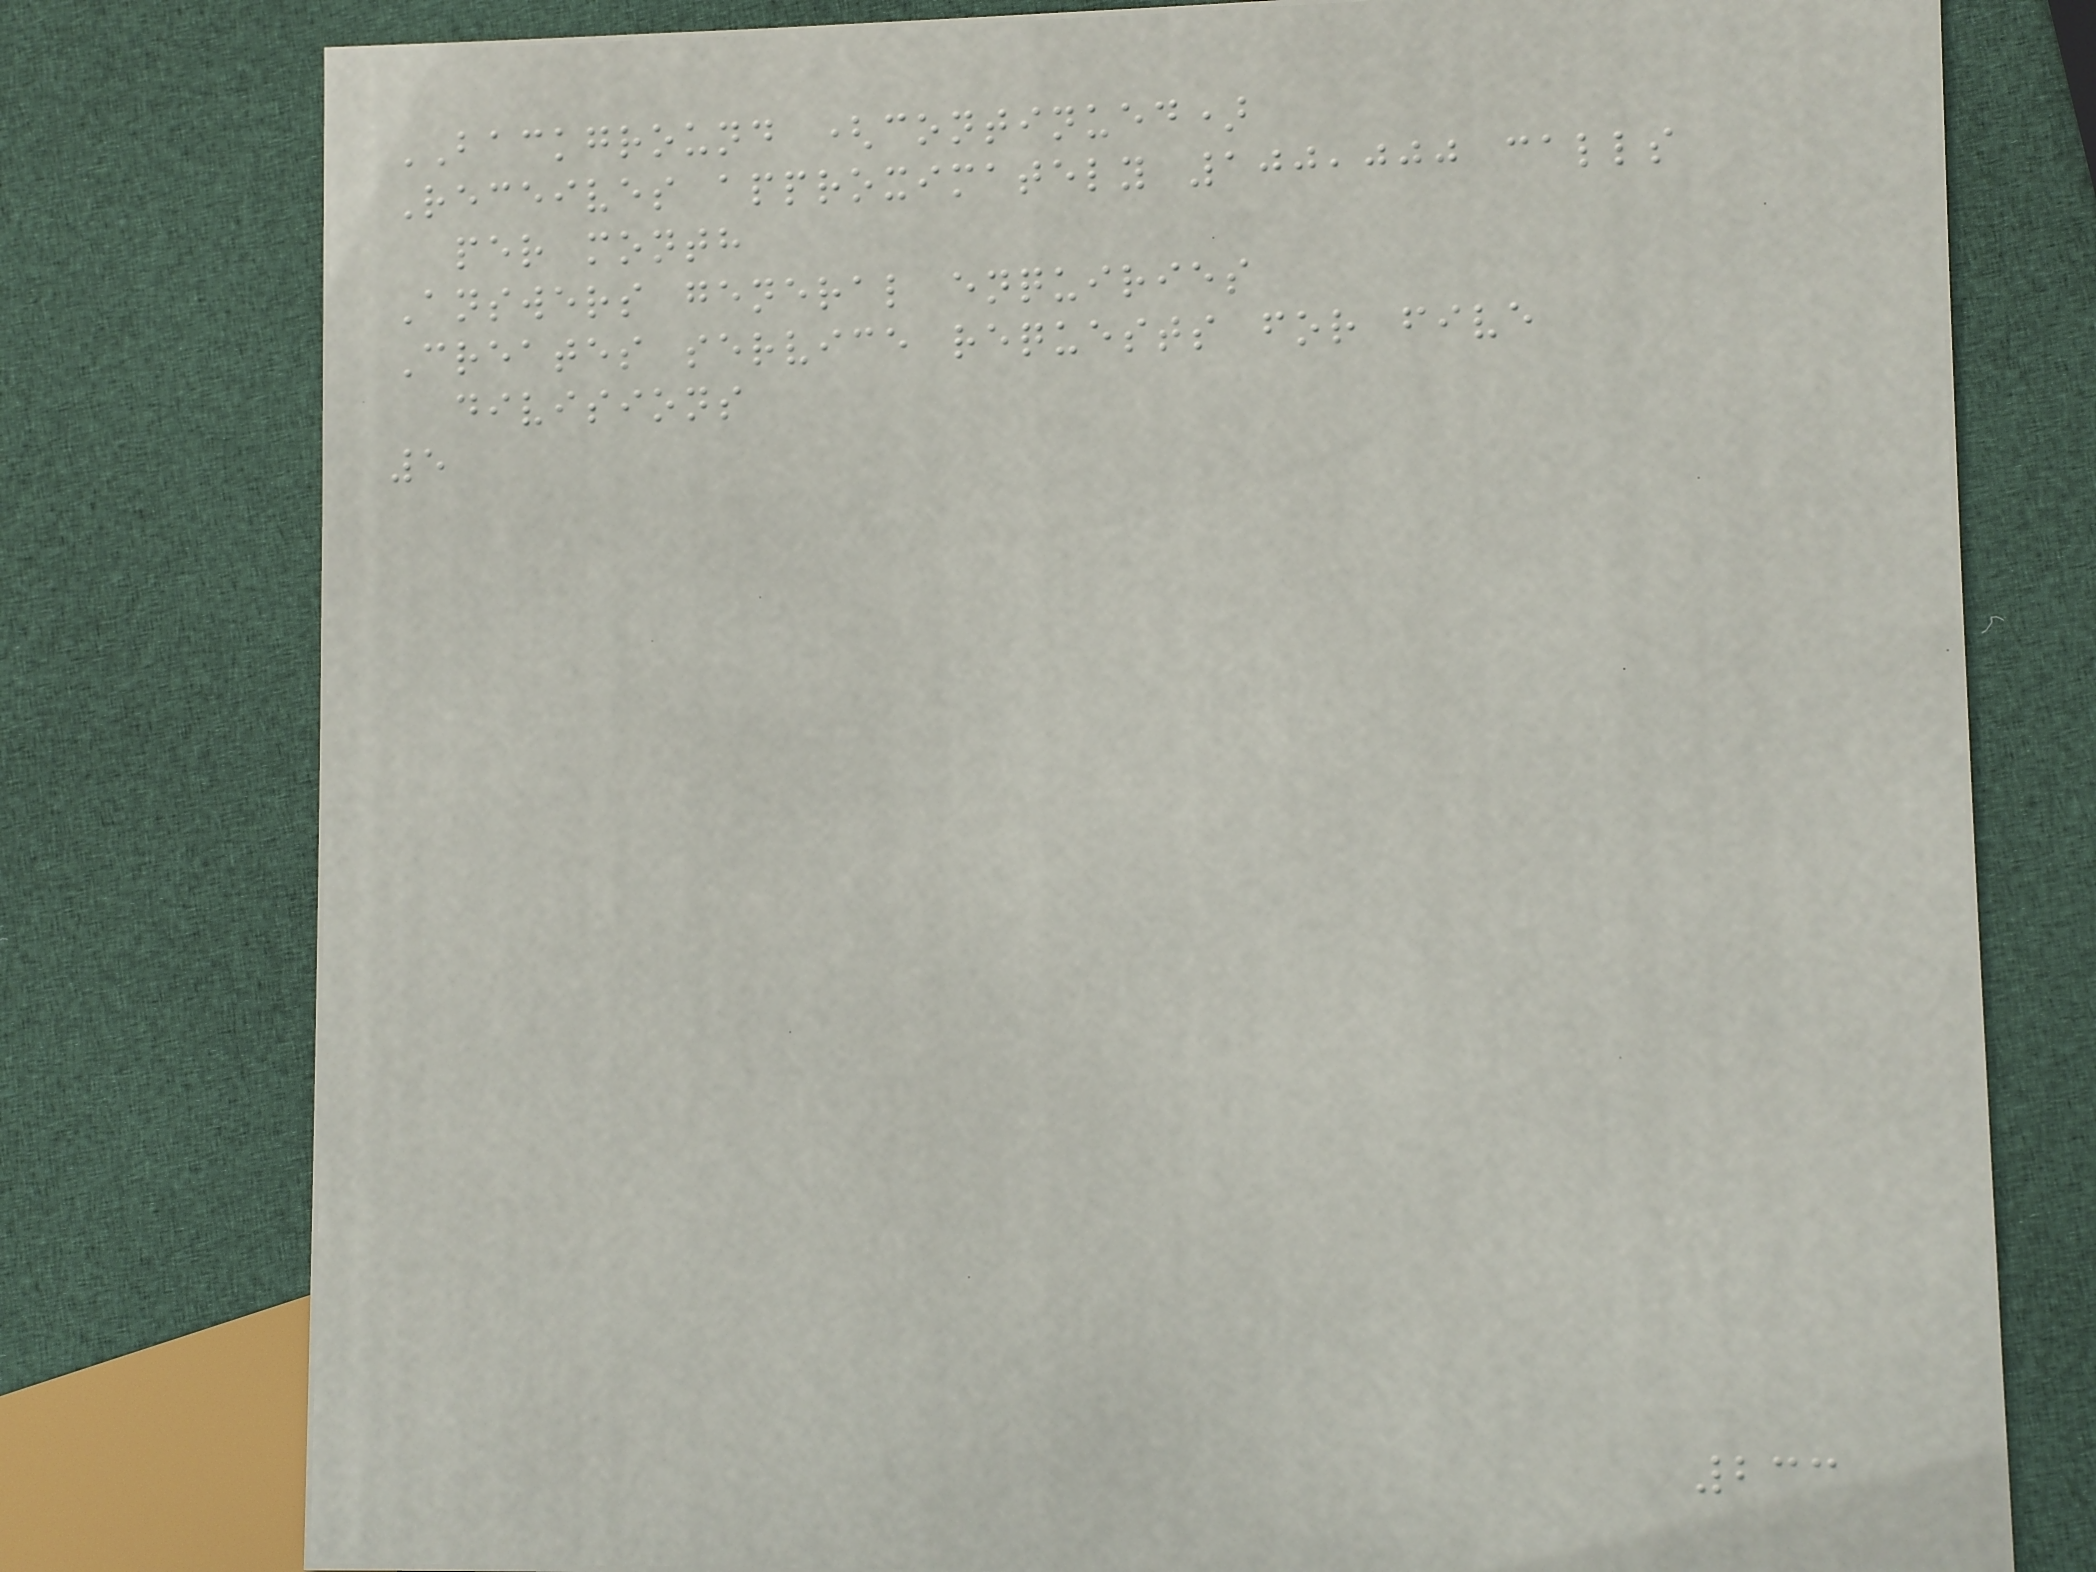BACKGROUND (continued)
Receives approximately 100,000 calls
per month
Answers general enquiries
Creates service requests for five
divisions
5
233
